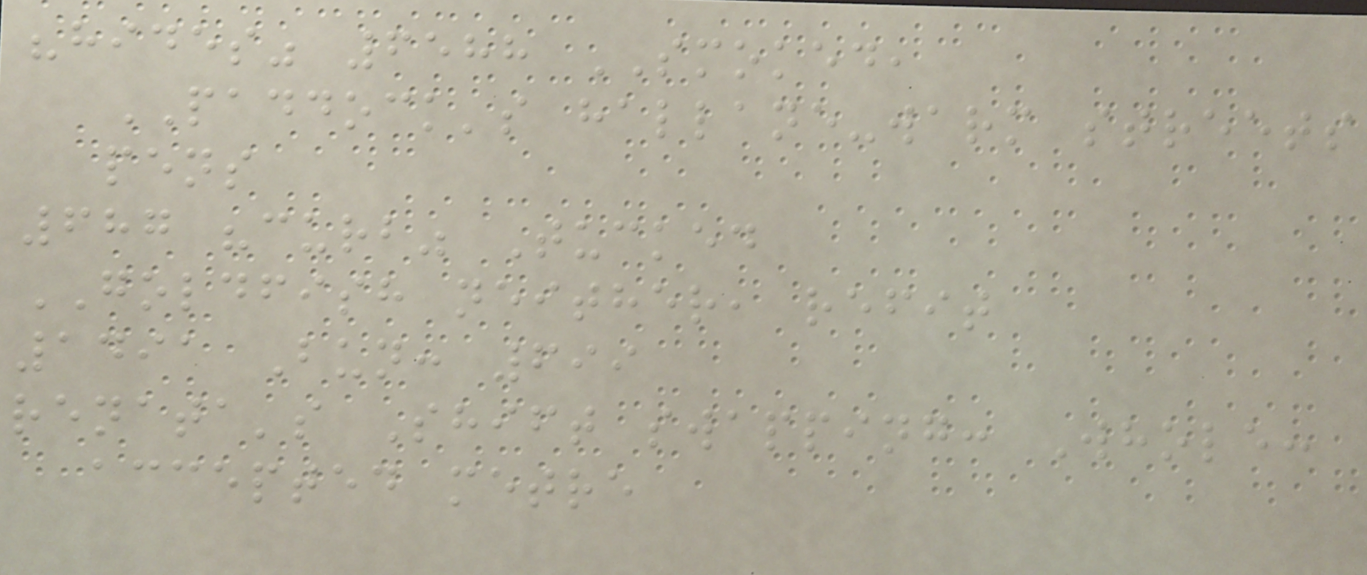"hides" 6588 SMOKED,
PADDOCK's hallane-warm streets
pens
687 "curb" Tucked
GOLDFISH neither, refit
1491 Bun: 699
renata's Shift swapping: Whole:
accepted metre
